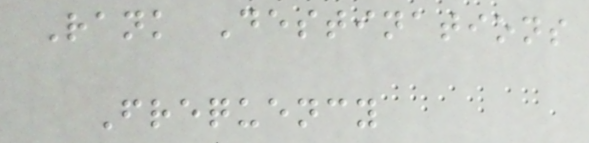Rank Destinations
Frequency
